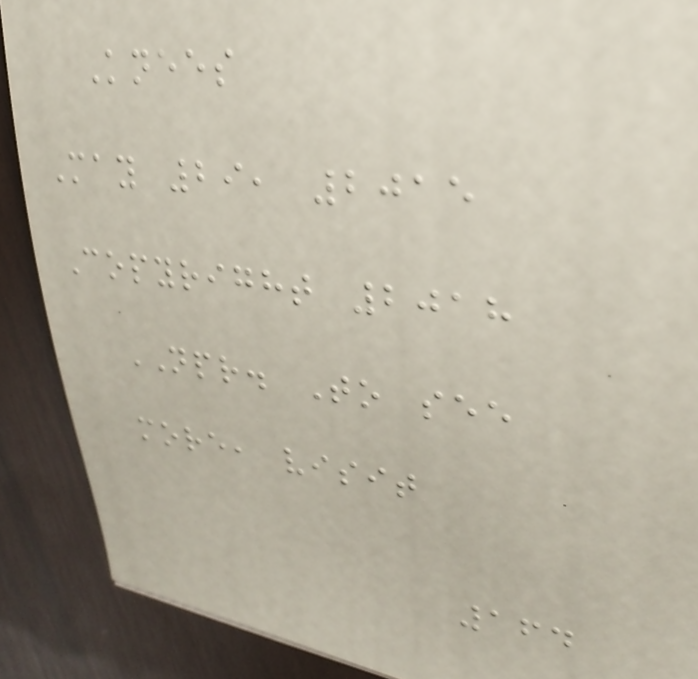Knees
May 29, 2015
Copyright 2018
NPR. To see
more, visit
164
